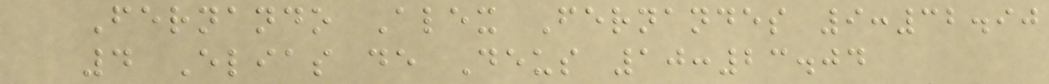Fernando Alex Fernandes 9:32.90
4 Elias de Deus 10:23.04
